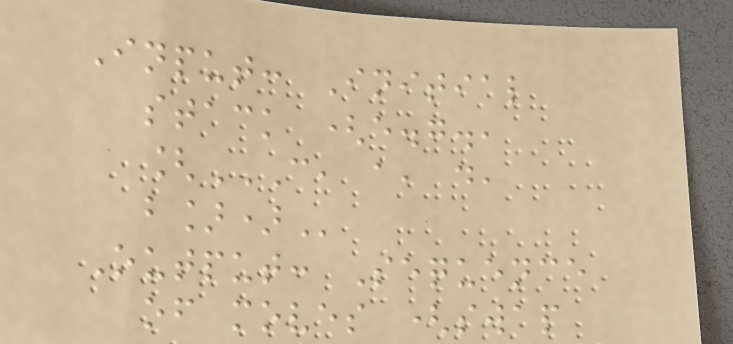Input: Initial
stack (e.g.,
[C, A, D,
B])
Output: Sequence
of moves (swap
